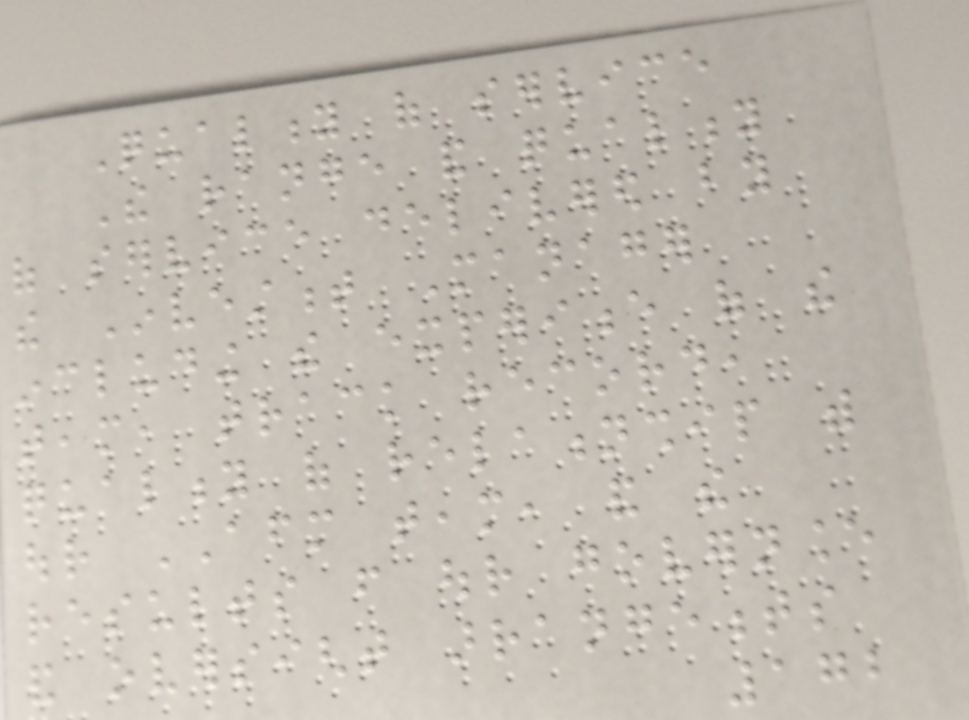Quality of service
The range and quality
of service delivered by
the Investment Manager
including the experience of the
team, track record,
quality of relationship with
our AFM team, and the
results from our governance
and oversight arrangements
172
